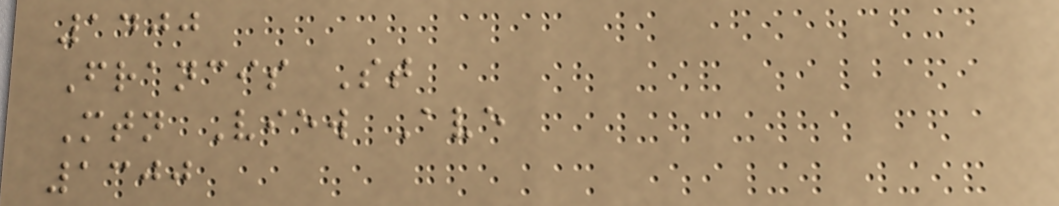1400
Francis St
Mtn View Ave
1300
